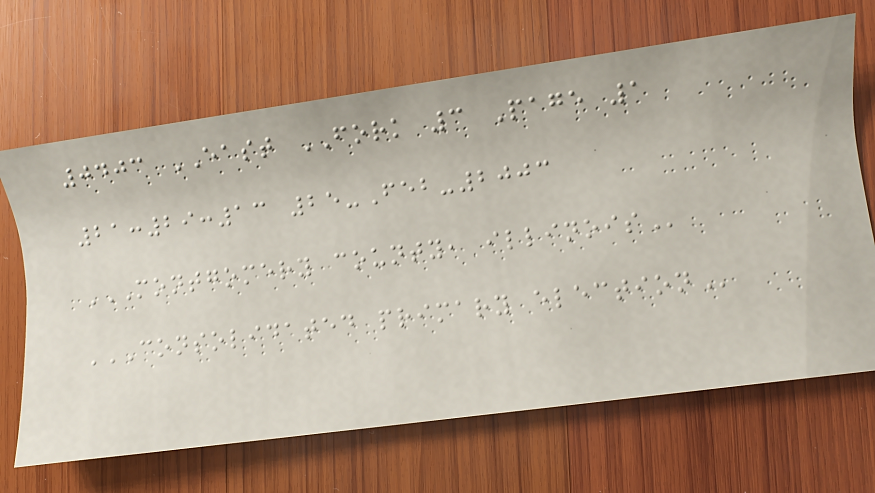0403 EAST FORK 3 Page 1
21:29:13 25-Feb-2003
MONTGOMERY COUNTY, ILLINOIS
CONSOLIDATED PRIMARY ELECTION
